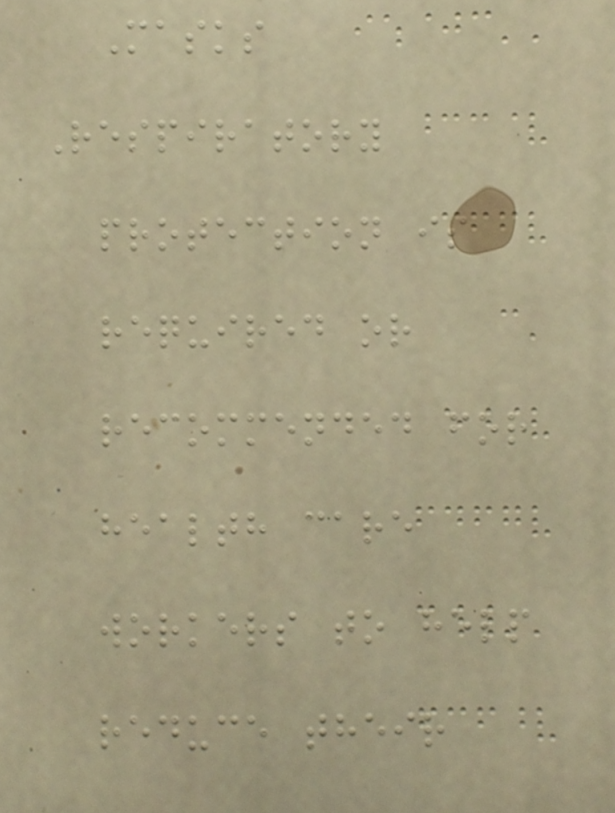Masks
Respiratory
protection is
required or
recommended for
health care
workers to help
reduce their
